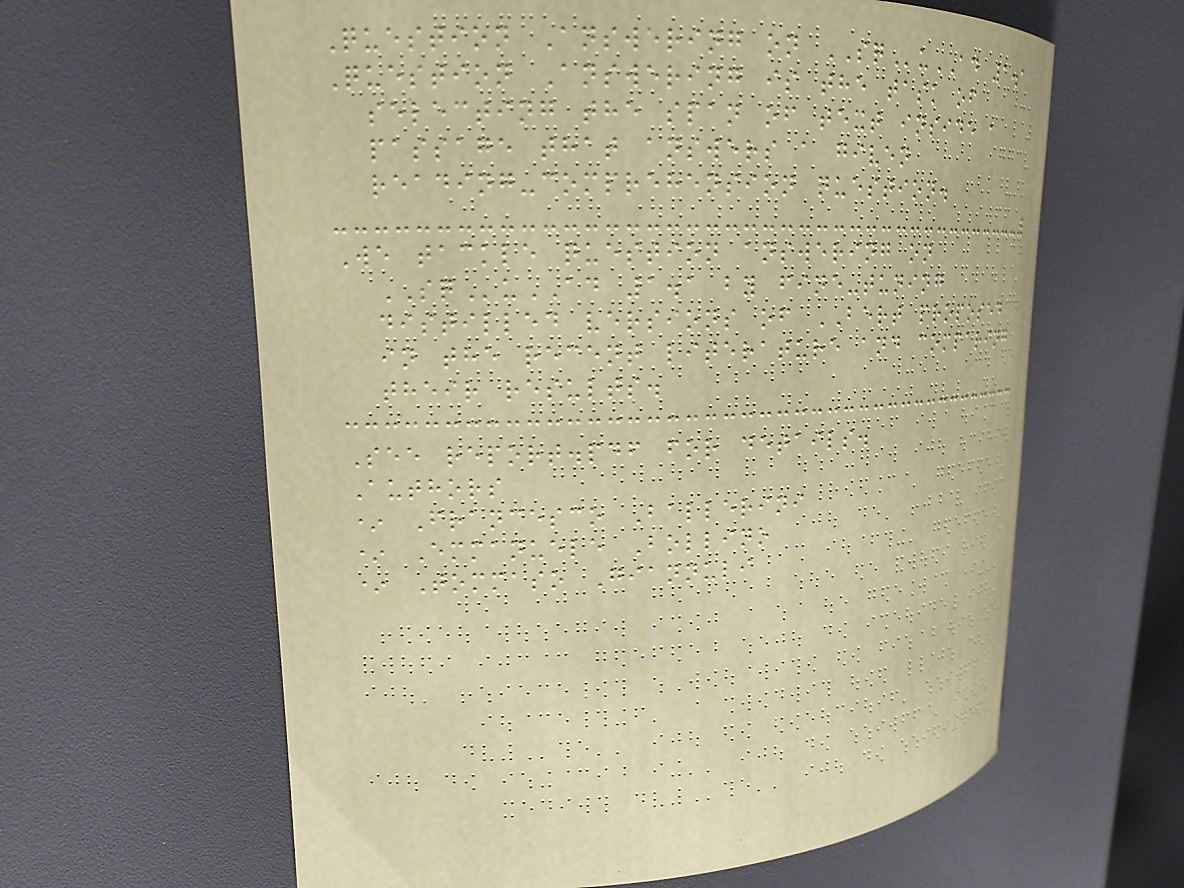Question Answering on SQuAD 1.1
Question Answering is the task of
selecting the span of text inside a
passage that answers a given
reading-comprehension question.
We tackle question answering on
SQuAD 1.1 by fine-tuning
distilled versions of BERT proposed
in the recent literature and comparing
their results.
See report.pdf for details.
Authors
* Francesco Ballerini
* Emmanuele Bollino
* Tommaso Giannuli
